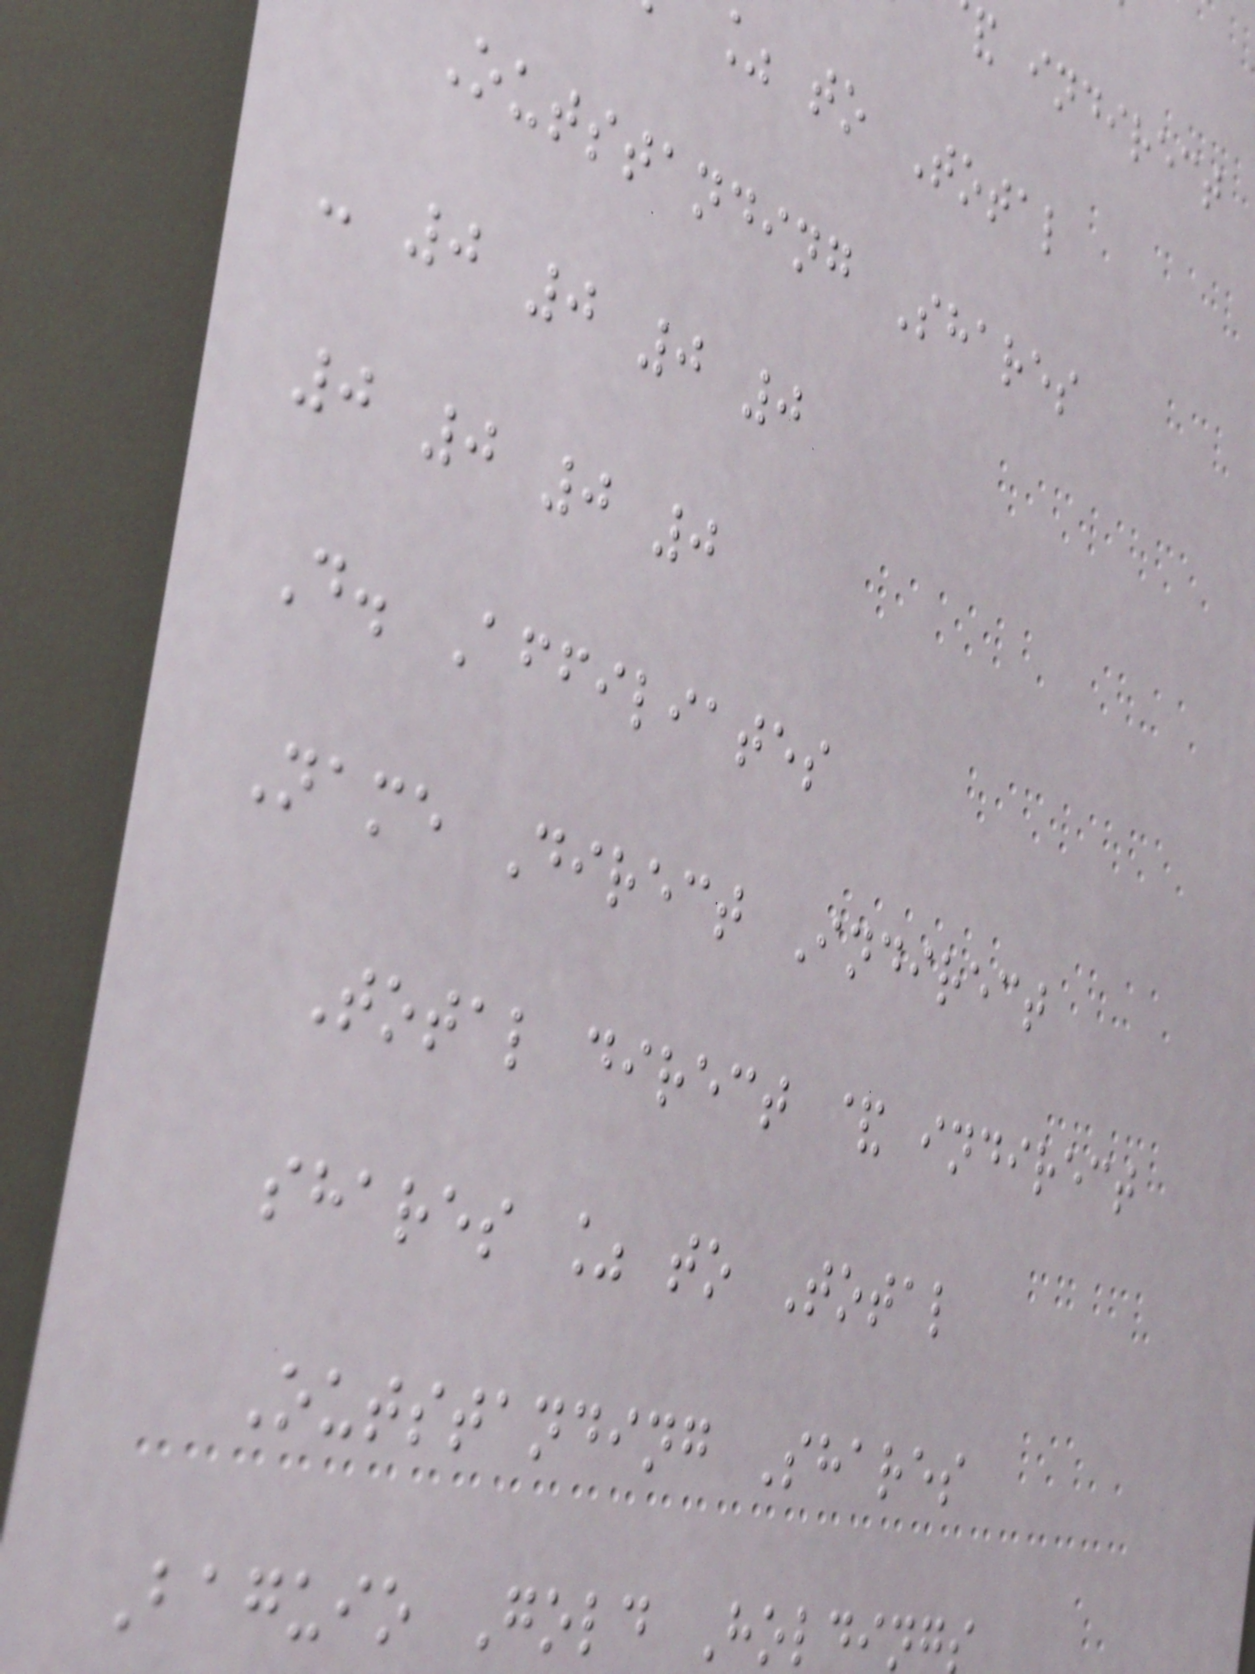indirect
% to Total
Outstanding Shares
- 0 0 0 0
0 0 0 0
D. Affiliates
Name Direct Indirect
Total direct & indirect
shares % to Total
Outstanding Shares
Baguio Gold Holdings
